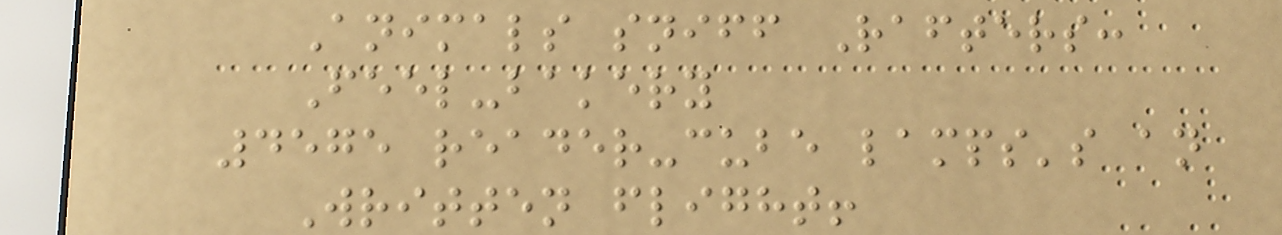Animals sniff Rafters:
Feel-bakery
4575 reader-cube lamps's an
Written flight!
